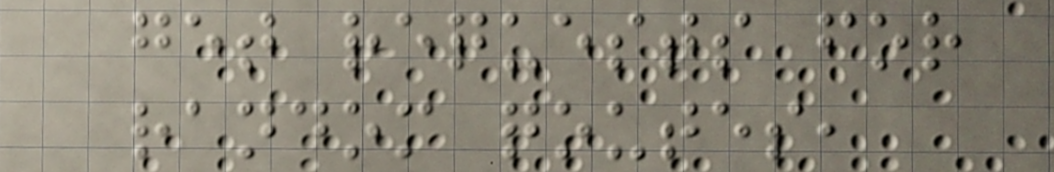get requests for
random qoutes,
